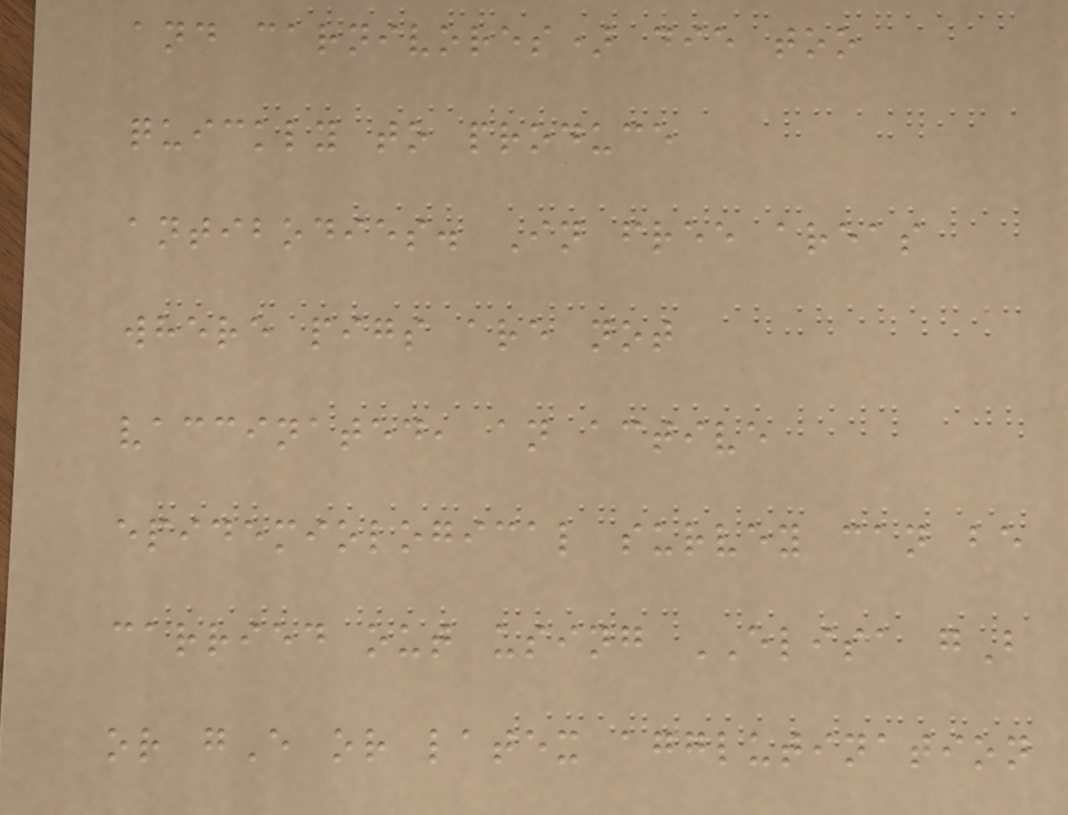and carnivores) die too
quickly to produce
antibodies. In free areas
where pigs are not
vaccinated, an active
epidemiological survey can be
carried out using ELISA gB
or gE or latex agglutination
